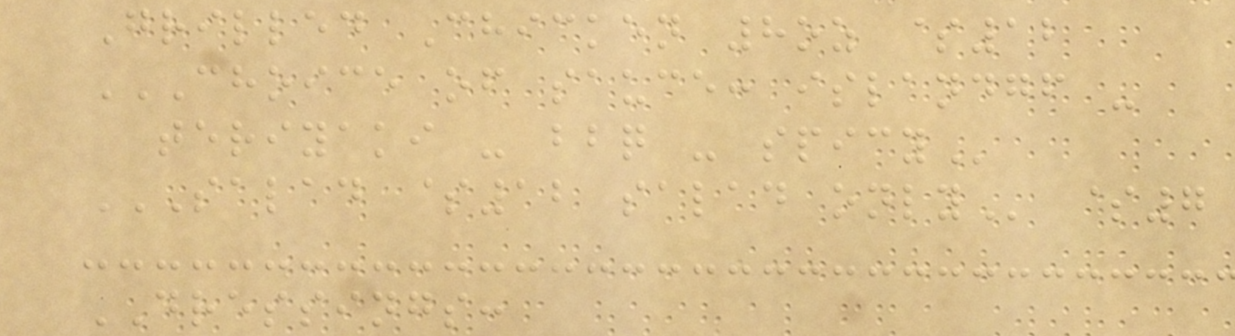Grilled Chicken 8oz $12
CHOICE OF SAUCE: ISLANDGF -
TERIYAKI - BBQ - SPICY
SALAD $12 SALAD ONLY $7
DRESSINGS:
